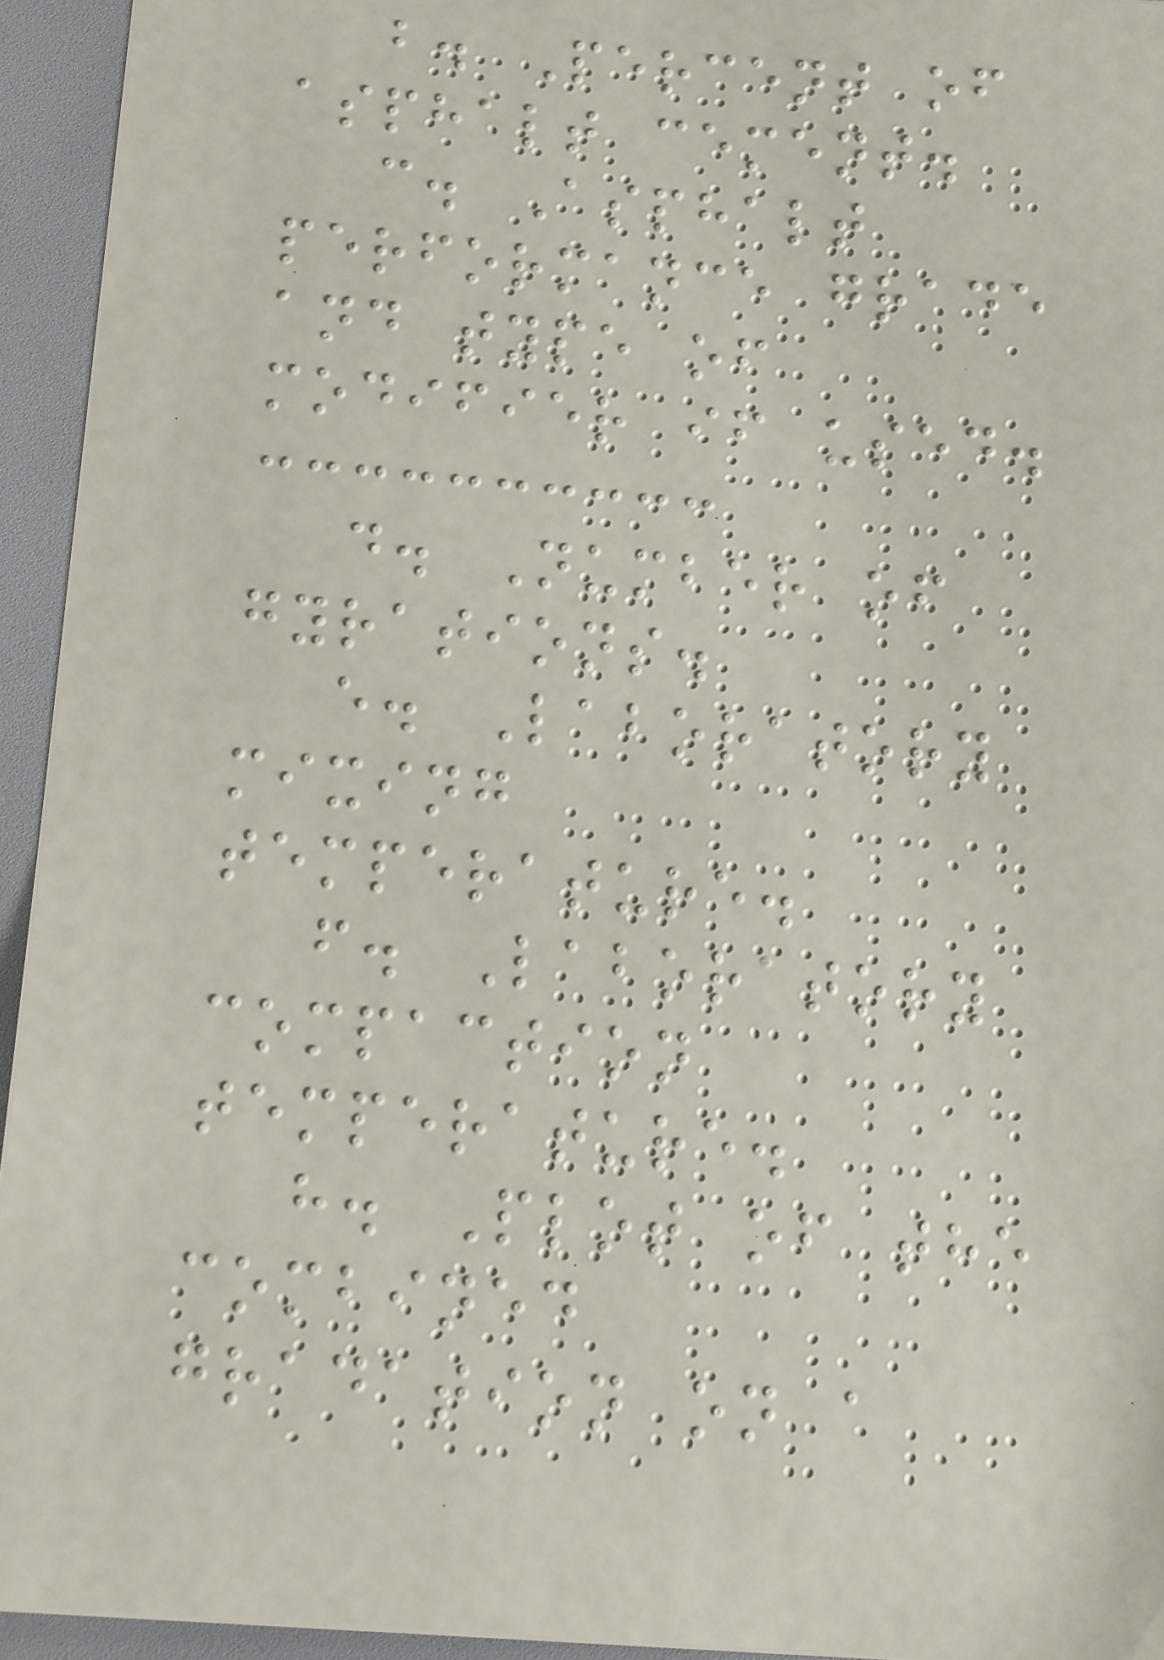b. Percent of
asphalt cement.
c. Asphalt
performance grade
and type of
modifier if used.
d. Number of
gyrations.
e. Laboratory
mixing
temperature.
f. Laboratory
compaction
temperature.
h. Plot of the
combined
gradation on a
